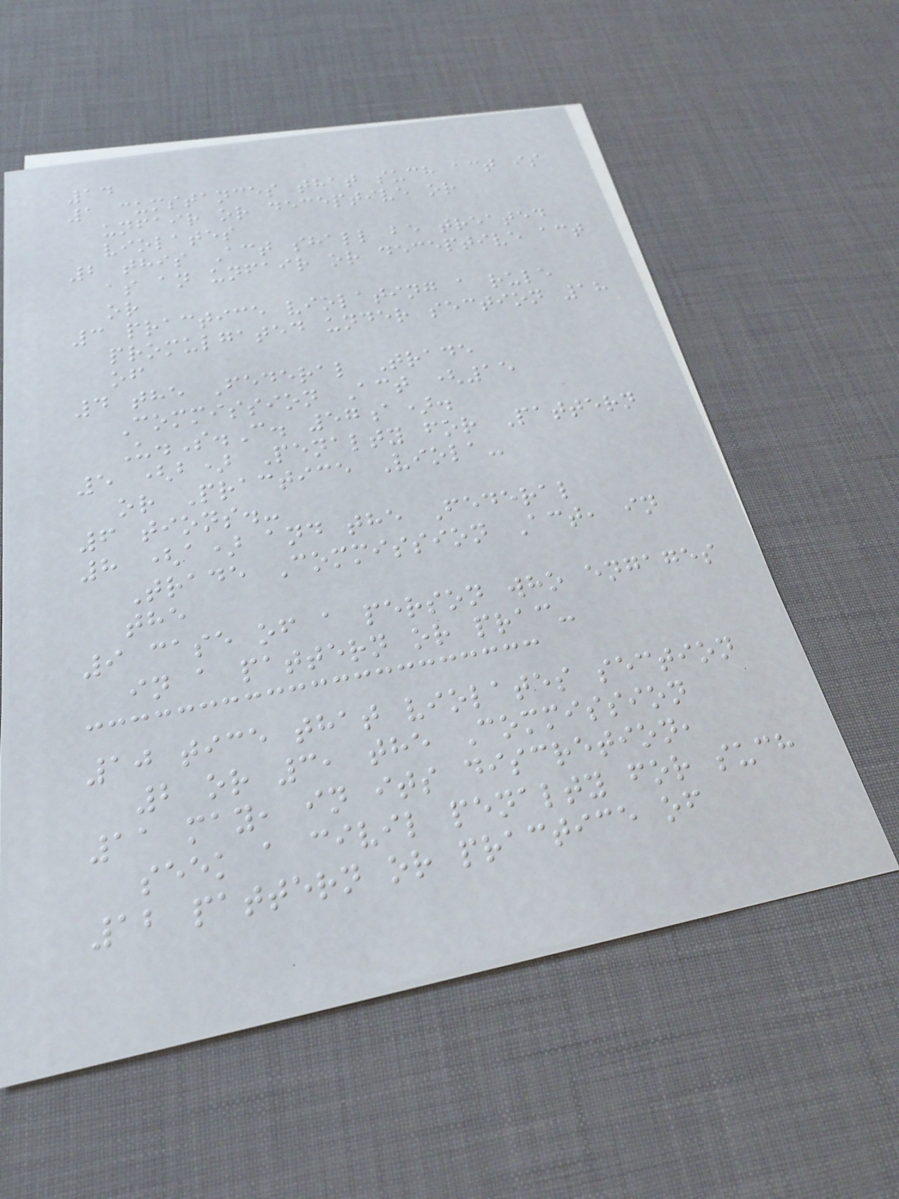14
1 cumstances that such act is
unfair or deceptive or
violates
2 this Act shall be treated
as an unfair or deceptive act
or
3 practice violating a rule
promulgated under section 18
of
4 the Federal Trade
Commission Act (15
U.S.C. 57a).
5 (b) Penalty for Pattern
or Practice Viola-
6 tions.-
8 (a) and the Federal
Trade Commission Act, in
the
9 case of a person who engages
in a pattern or prac-
10 tice that violates section
2 or 3, the Commission
11 may, in its discretion,
seek a civil penalty for such
12 pattern or practice of
